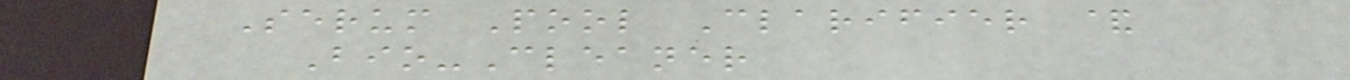Serum Pool Clarifier &
Bio-Cleaner
